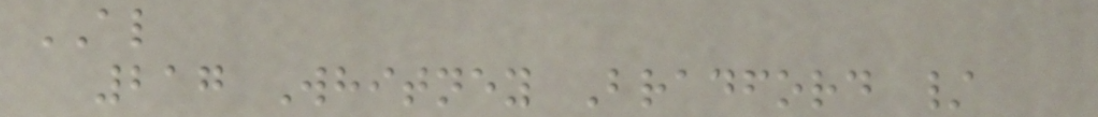AL
217 Whitney Bradford /
